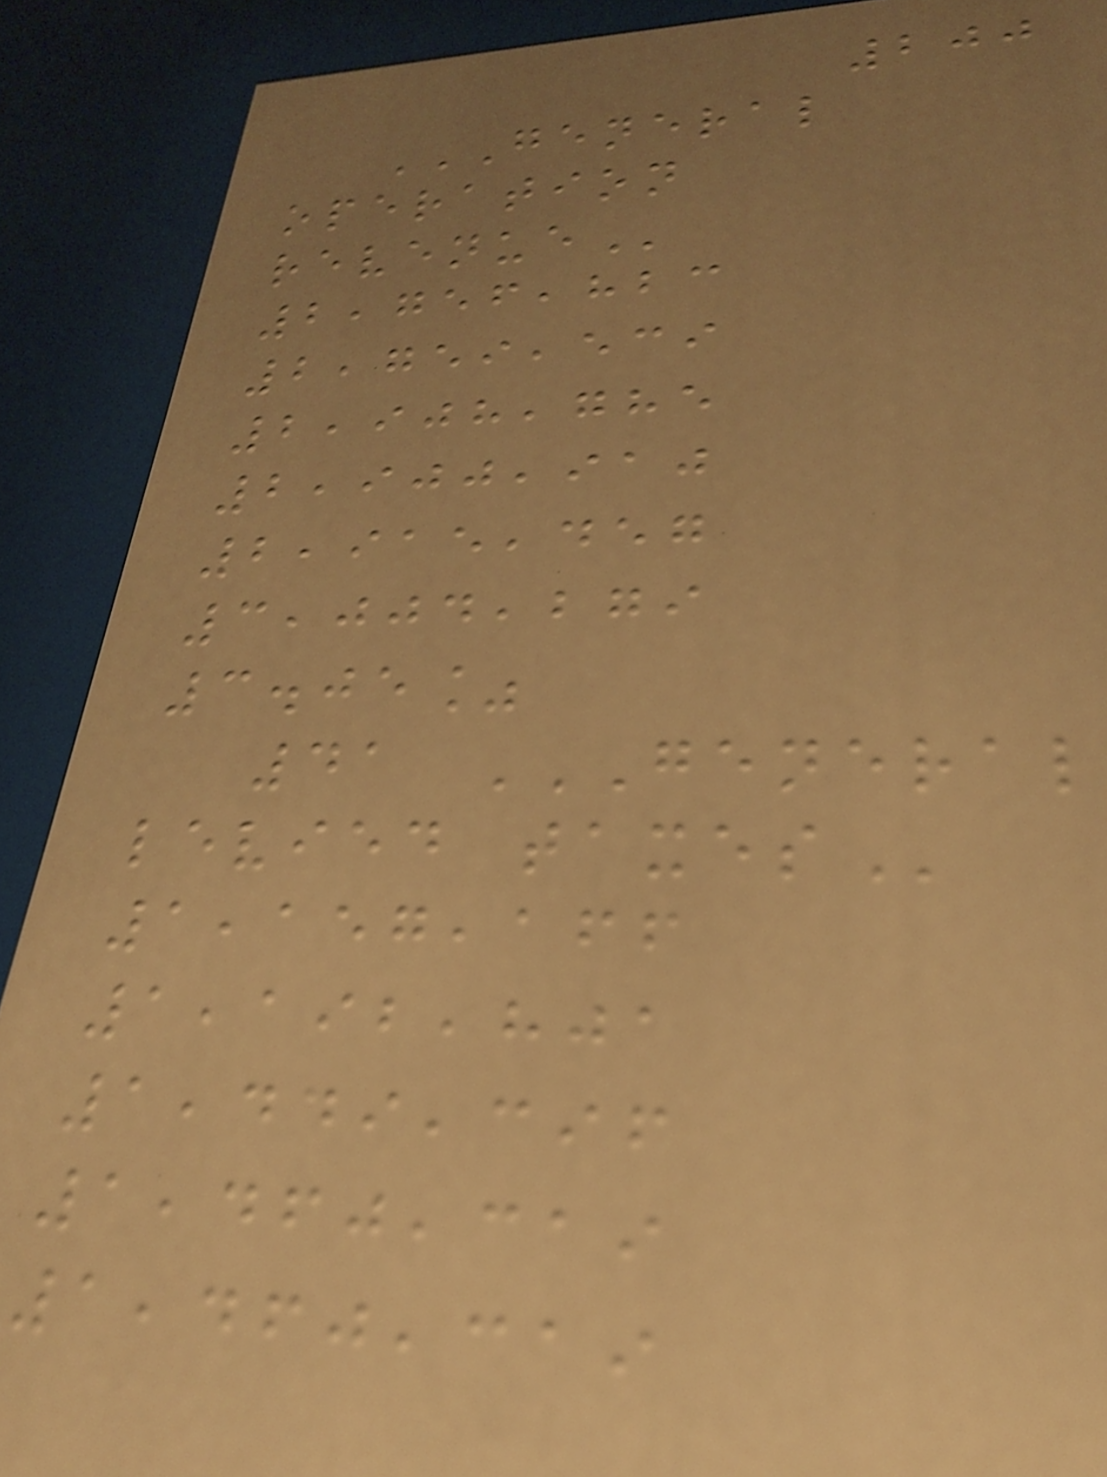200
GENERAL
OPERATION
REVENUE
2,756,823
2,759,539
2,908,785
2,900,910
2,915,457
3,004,279
3.05%
41 GENERAL
LEVIED TAXES
1,157,166
1,192,801
1,449,396
1,460,319
1,460,319
